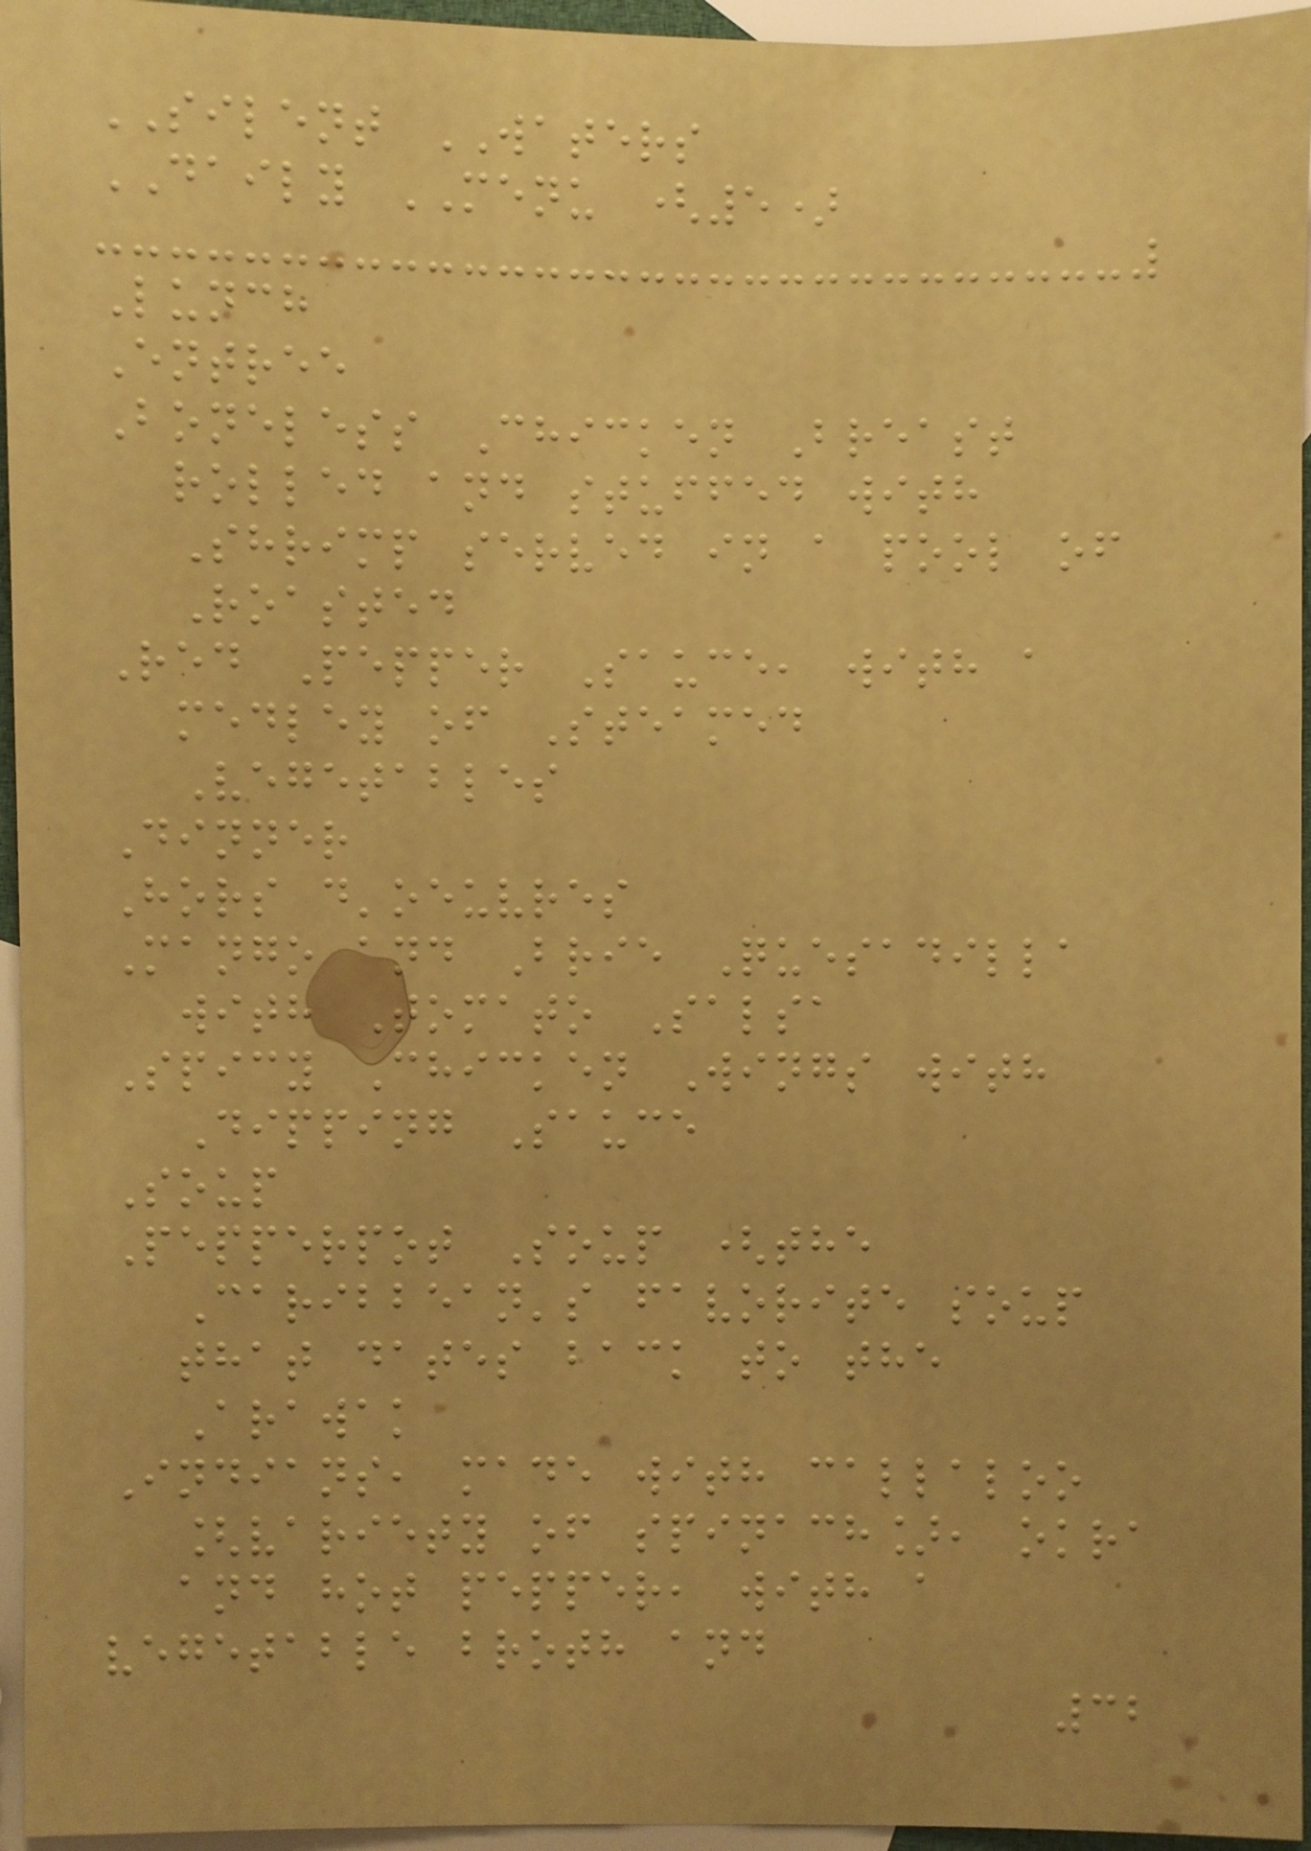SILENT WATERS
DAILY MENU (5)
Lunch
Entree
Boneless Chicken Breast
rolled and stuffed with
Shrimp served in a pool of
Roasted
Red Pepper Sauce, with a
medley of Steamed
Vegetables
Dinner
Hors d'oeuvres
Mango and Brie Quesadilla
with Tomato Salsa
Spicy Chicken Wings with
Dipping Sauce
Soup
Pepperpot Soup (the
Caribbean's favorite soup
that dates back to the
Arawak
Indians, made with callaloo
[variety of spinach], okra
and hot pepper, with a
vegetable broth and
32
